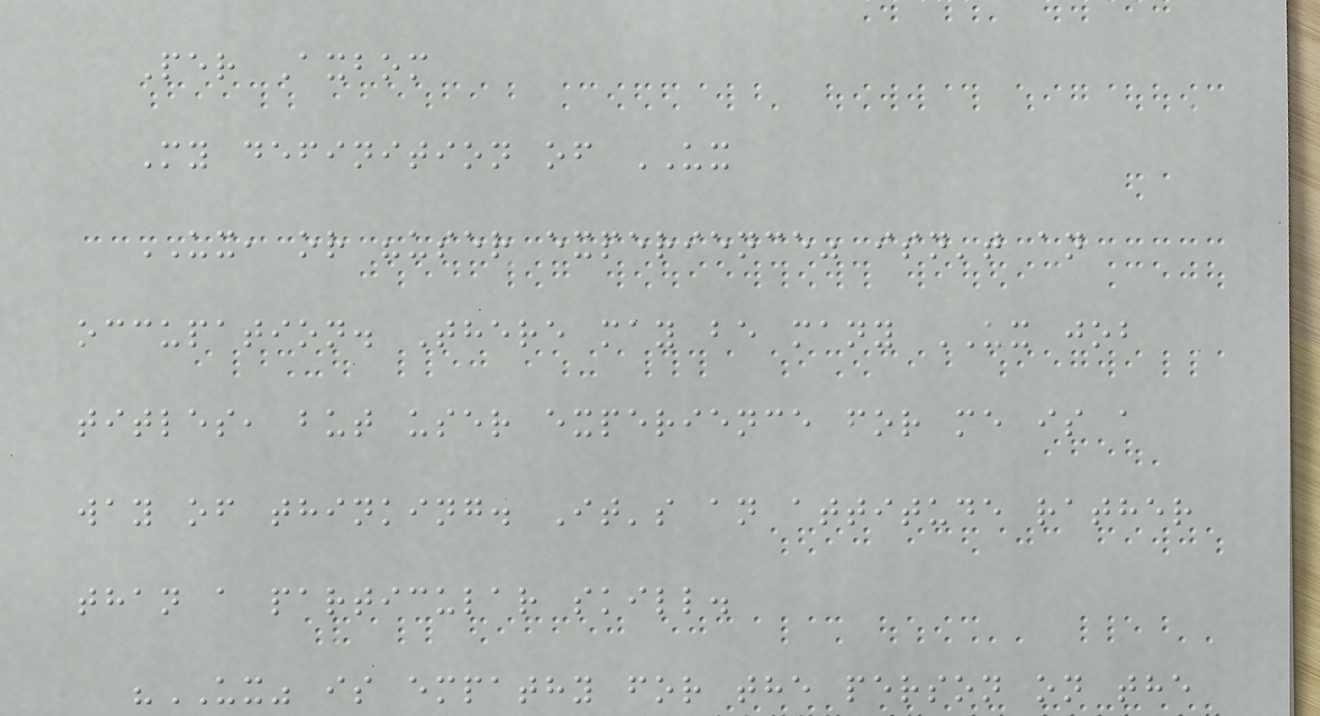Per Axbom
My definition of UX
UX, or "user experience" isn't an
occupation. There may be many UX job
titles, but user experience for me is a
way of thinking. It's an attitude rather
than a particular skill.
"UX" is empathy for the person on the
